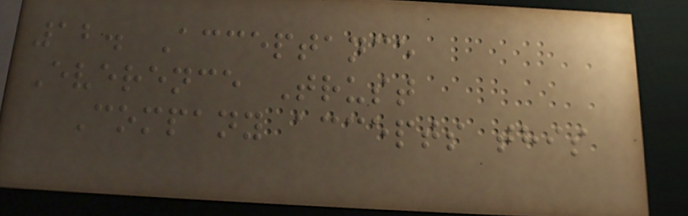12. Acceptance
Everence Trust
Company accepts this
